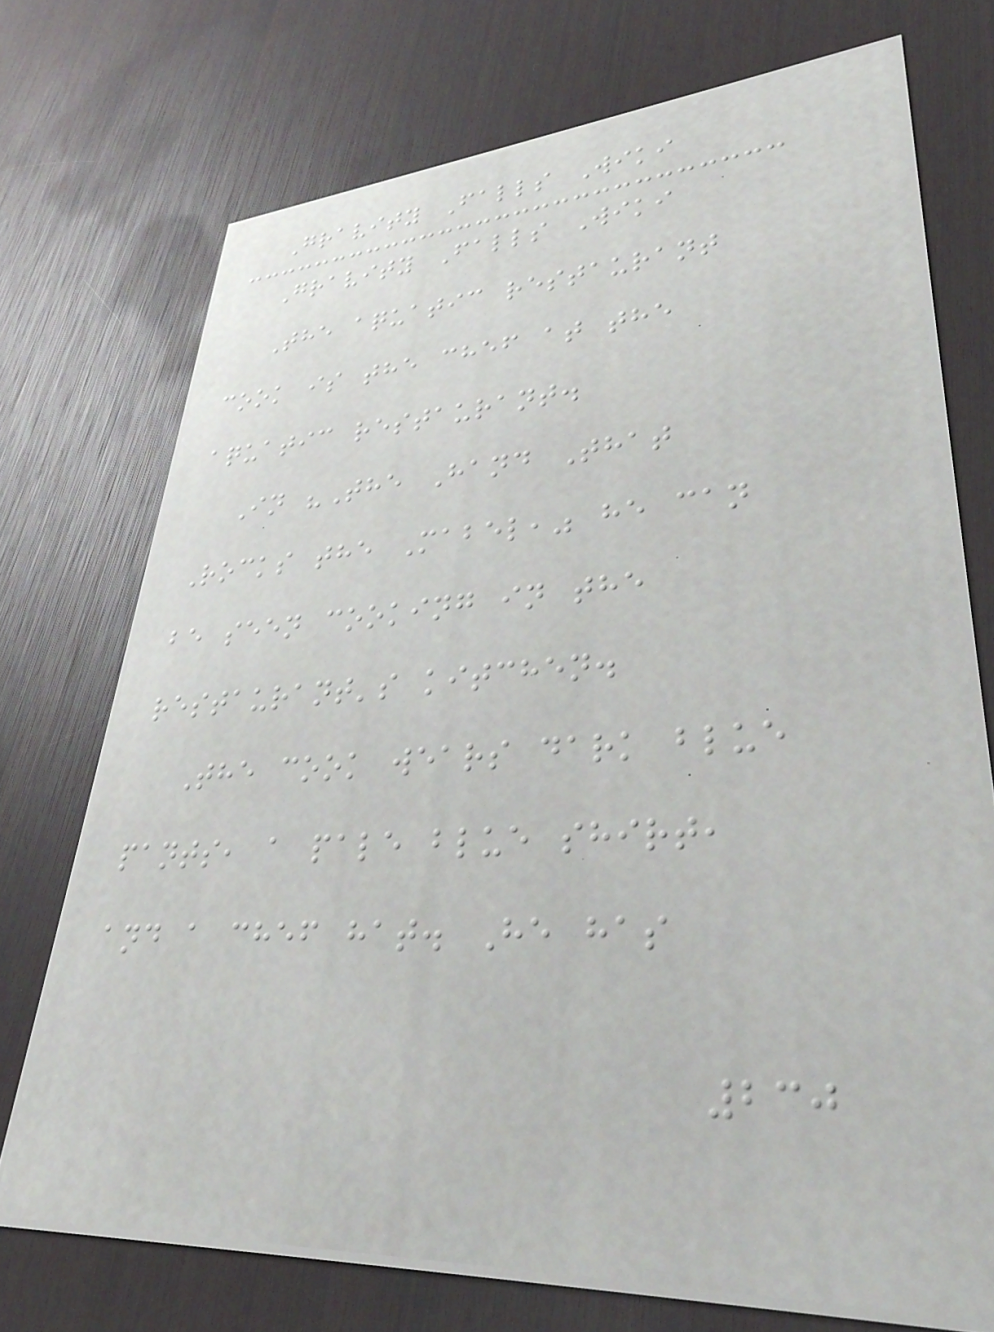Gravity Falls Wiki
Gravity Falls Wiki
The aquatic restaurant
cook is the chef at the
aquatic restaurant.
In "The Hand That
Rocks the Mabel," he can
be seen cooking in the
restaurant's kitchen.
The cook wears dark blue
pants, a pale blue shirt,
and a chef hat. He has
230
